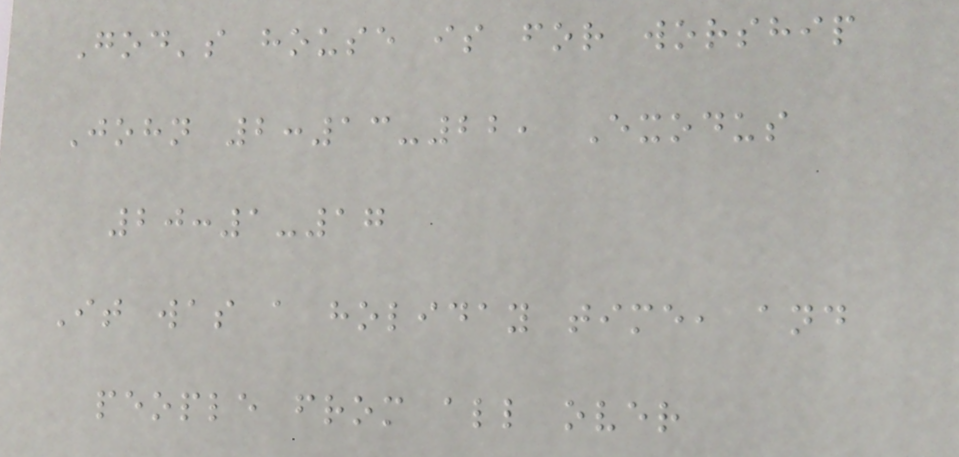God's house is for worship
John 2:13-22, Exodus
20:1-17
It was a holiday time, and
people from all over
